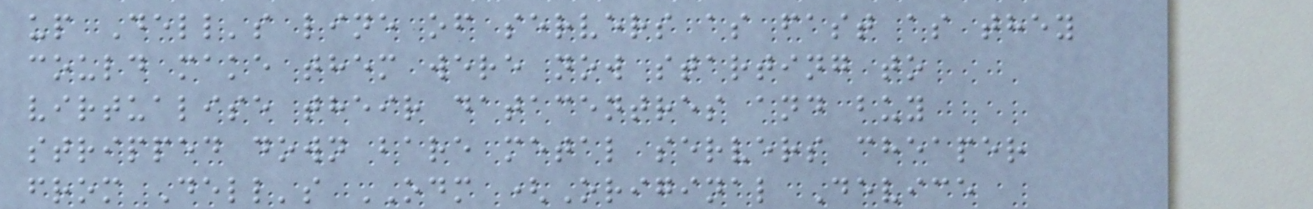up Dell's line of servers as fast as they
could make them were now starting to
virtualise their datacentres and buy
stripped down bare metal servers cheaper
from Dell's ODM (Original Device
